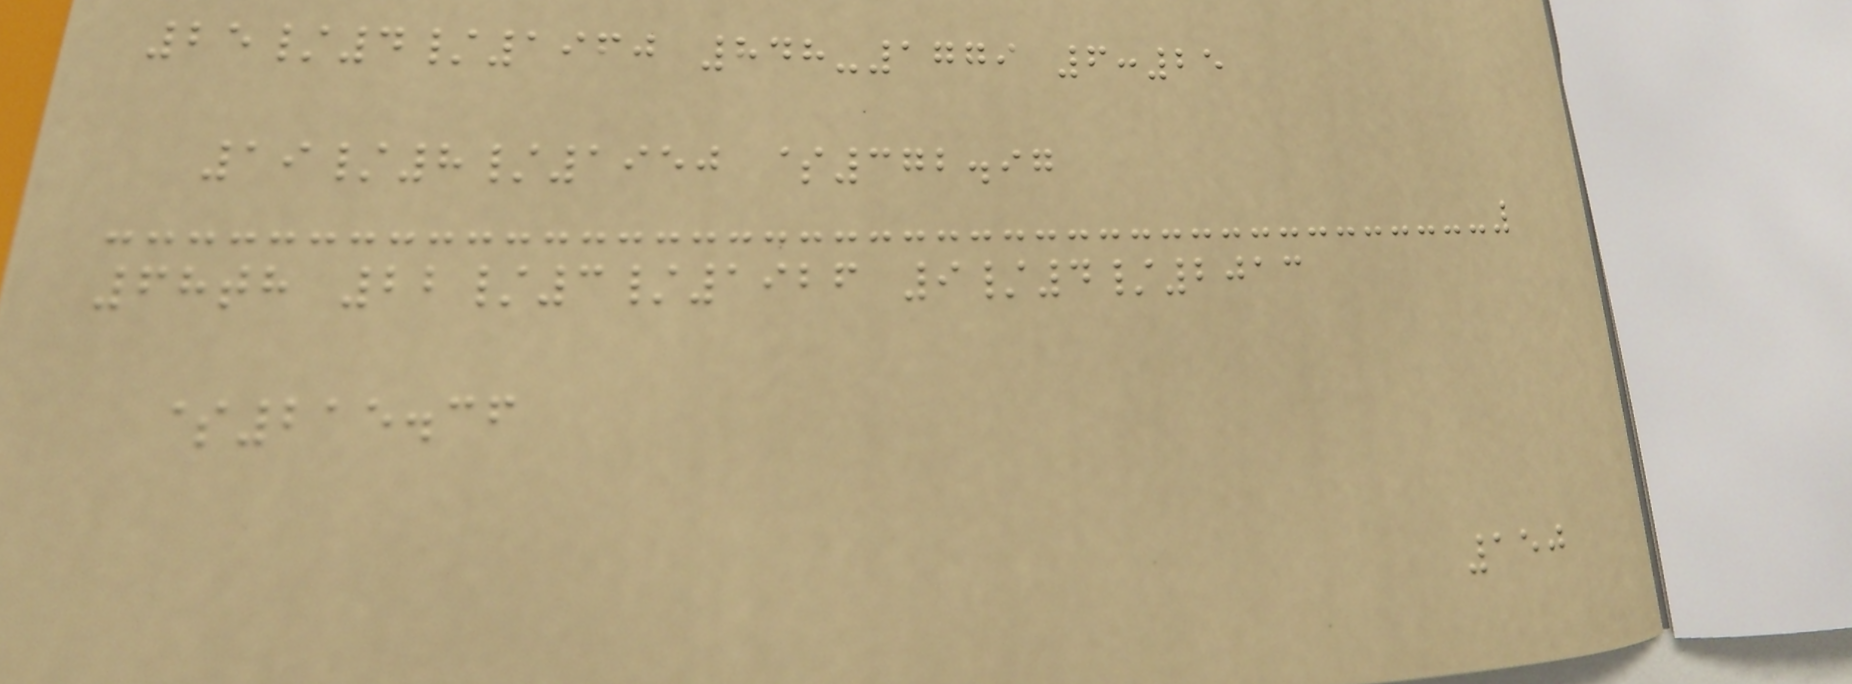25/4/1960 848-1779 6:25
19/8/1950 $372.97
68th 22/3/1926 9/4/2013
$215.36
150
